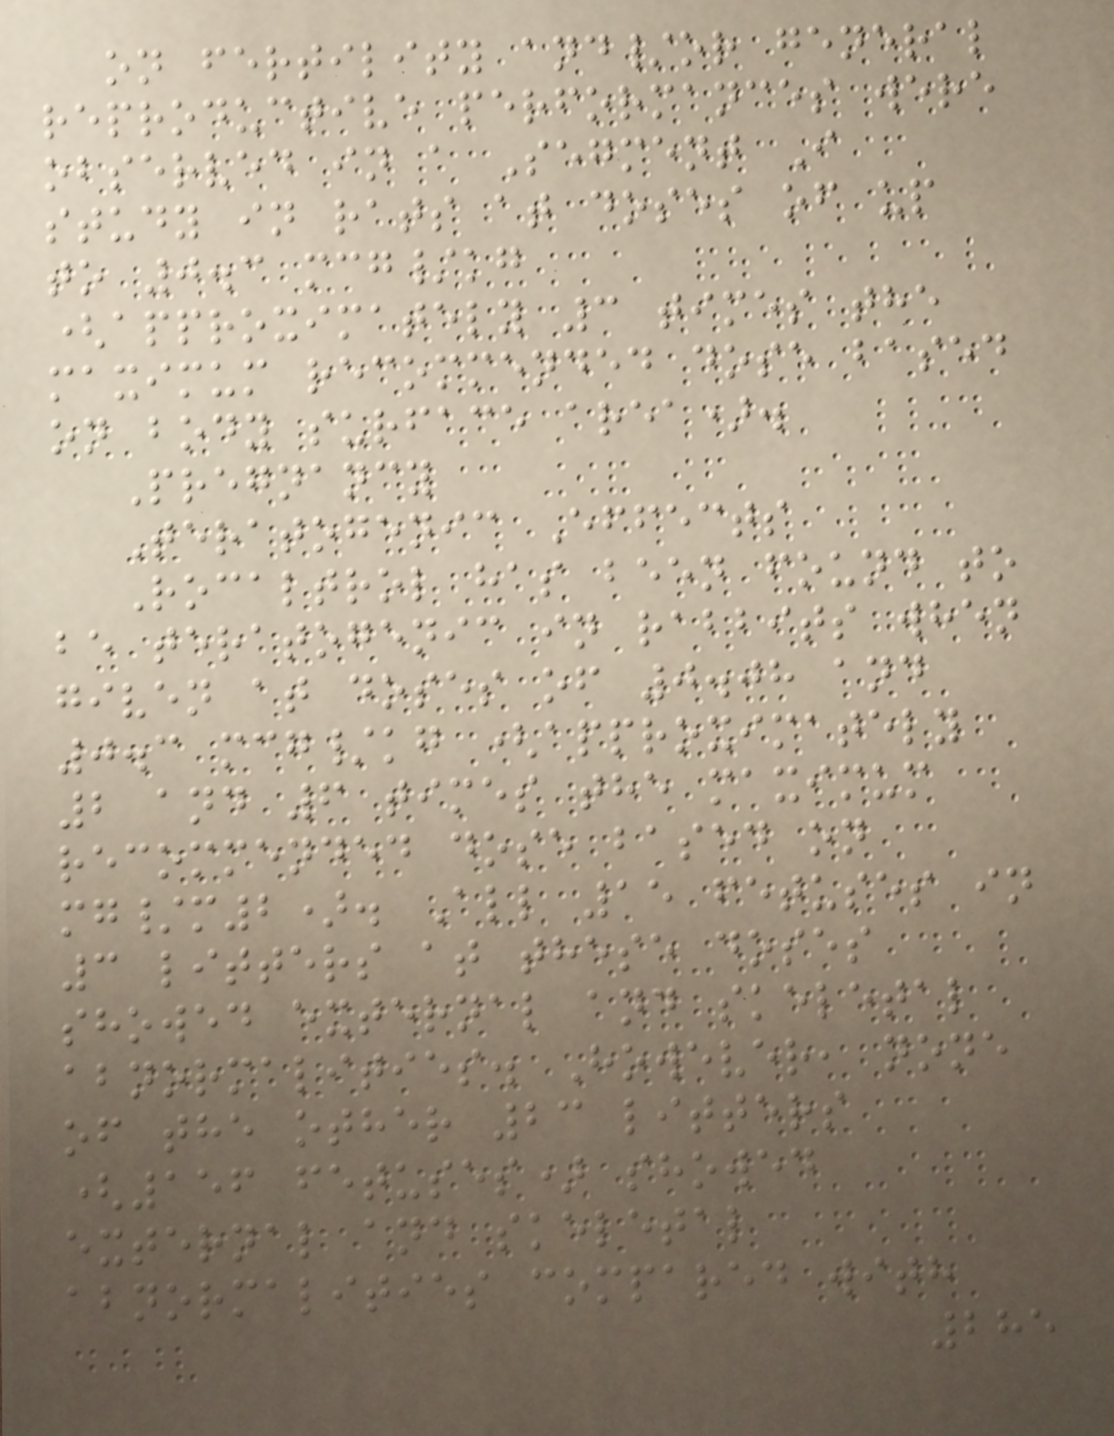on fertility and/or general
reproductive performances were
observed in a Segment I
study in rats at doses of up
to 0.3 mcg/kg
(approximately 3 times the
maximum recommended dose based
on body surface area).
Pregnancy
Teratogenic Effects
Rocaltrol has been found to
be teratogenic in rabbits when
given at doses of 0.08 and
0.3 mcg/kg (approximately
2 and 6 times the maximum
recommended dose based on
mg/m2). All 15 fetuses in
3 litters at these doses
showed external and skeletal
abnormalities. However, none
of the other 23 litters
(156 fetuses) showed
external and skeletal
abnormalities compared with
285
